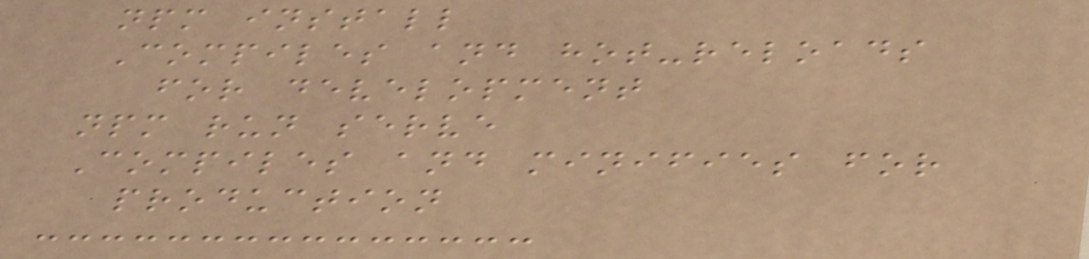npm install
Compiles and hot-reloads
for development
npm run serve
Compiles and minifies for
production
